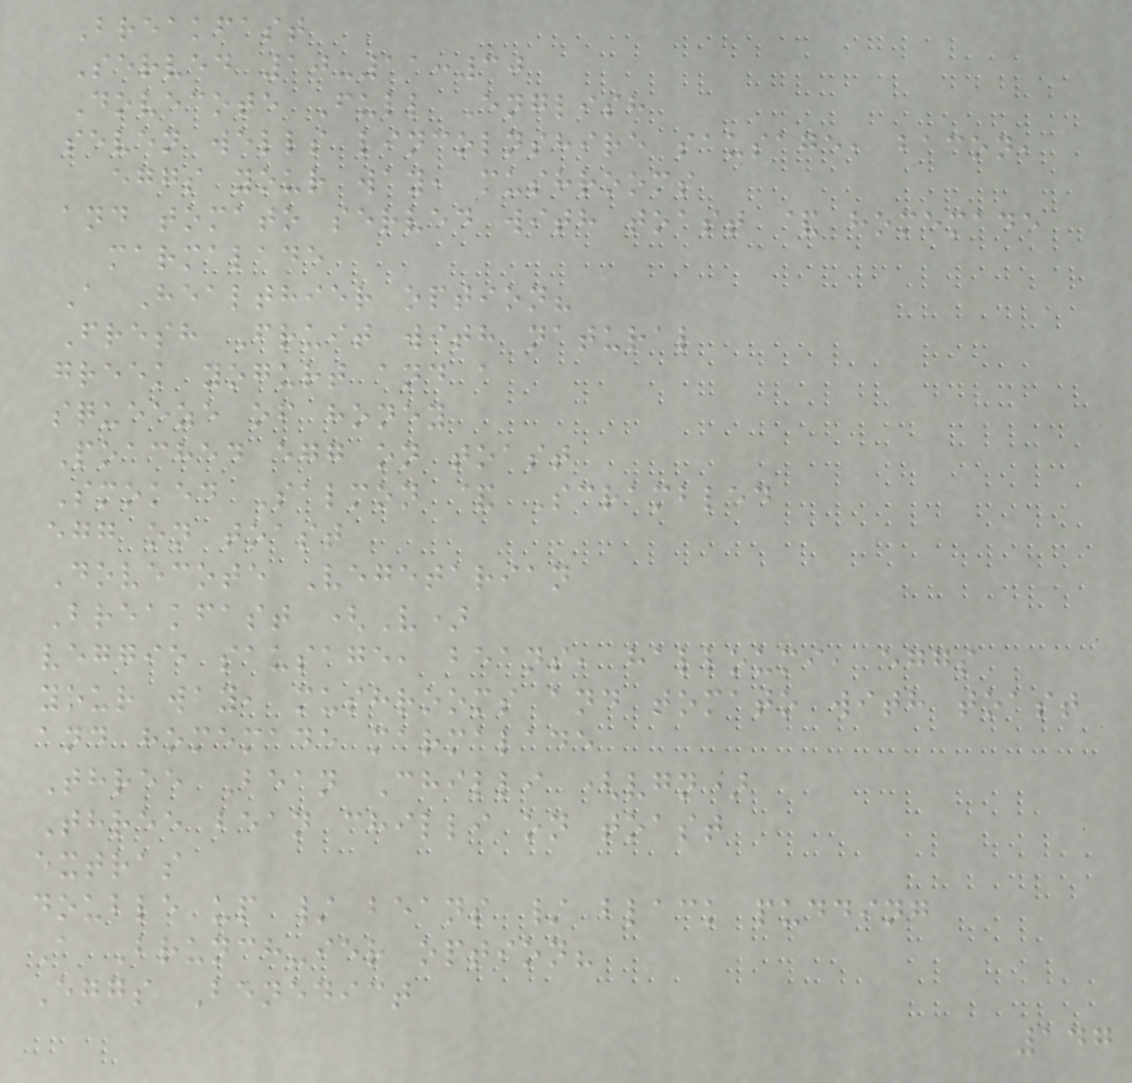Breakfast
Served 10-11:30
Dovecote Full English
seven wells lincolnshire sausage, bacon,
eggs your way, mushrooms
and tomato served with toast & homemade
marmalade
A Healthier option?
Fresh Fruit with natural
greek yogurt and a
squeeze of honey
Poached egg on toast
Smoked Salmon & Scrambled
egg on toast
Dovecote Vegetarian
Breakfast (V)
veggie sausage, beans, halloumi, eggs
your way, mushrooms and tomato with toast
and homemade marmalade
Three Bean Chilli (vgn)
Three bean chilli on toast
extras
double up / beans / black pudding
A Brunch-ier option?
Eggs Benedict
147
